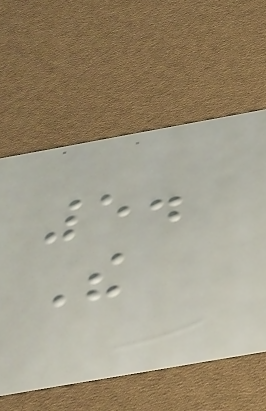5.
The
